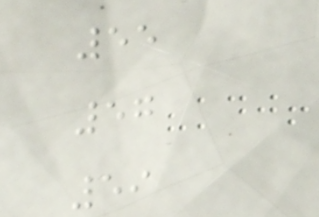55
57
59
